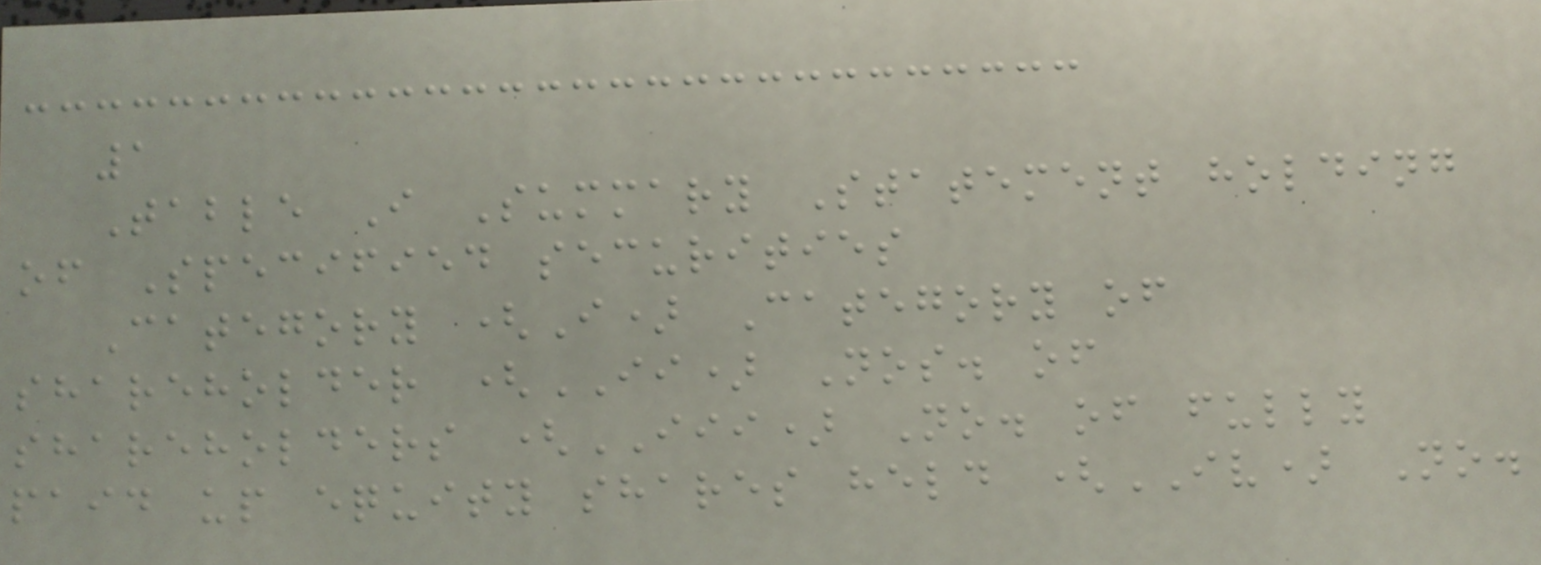1
Table I Summary Statement holding
of Specified securities
Category (I) Category of
shareholder (II) Nos. of
shareholders (III) No. of fully
paid up equity shares held (IV) No.
